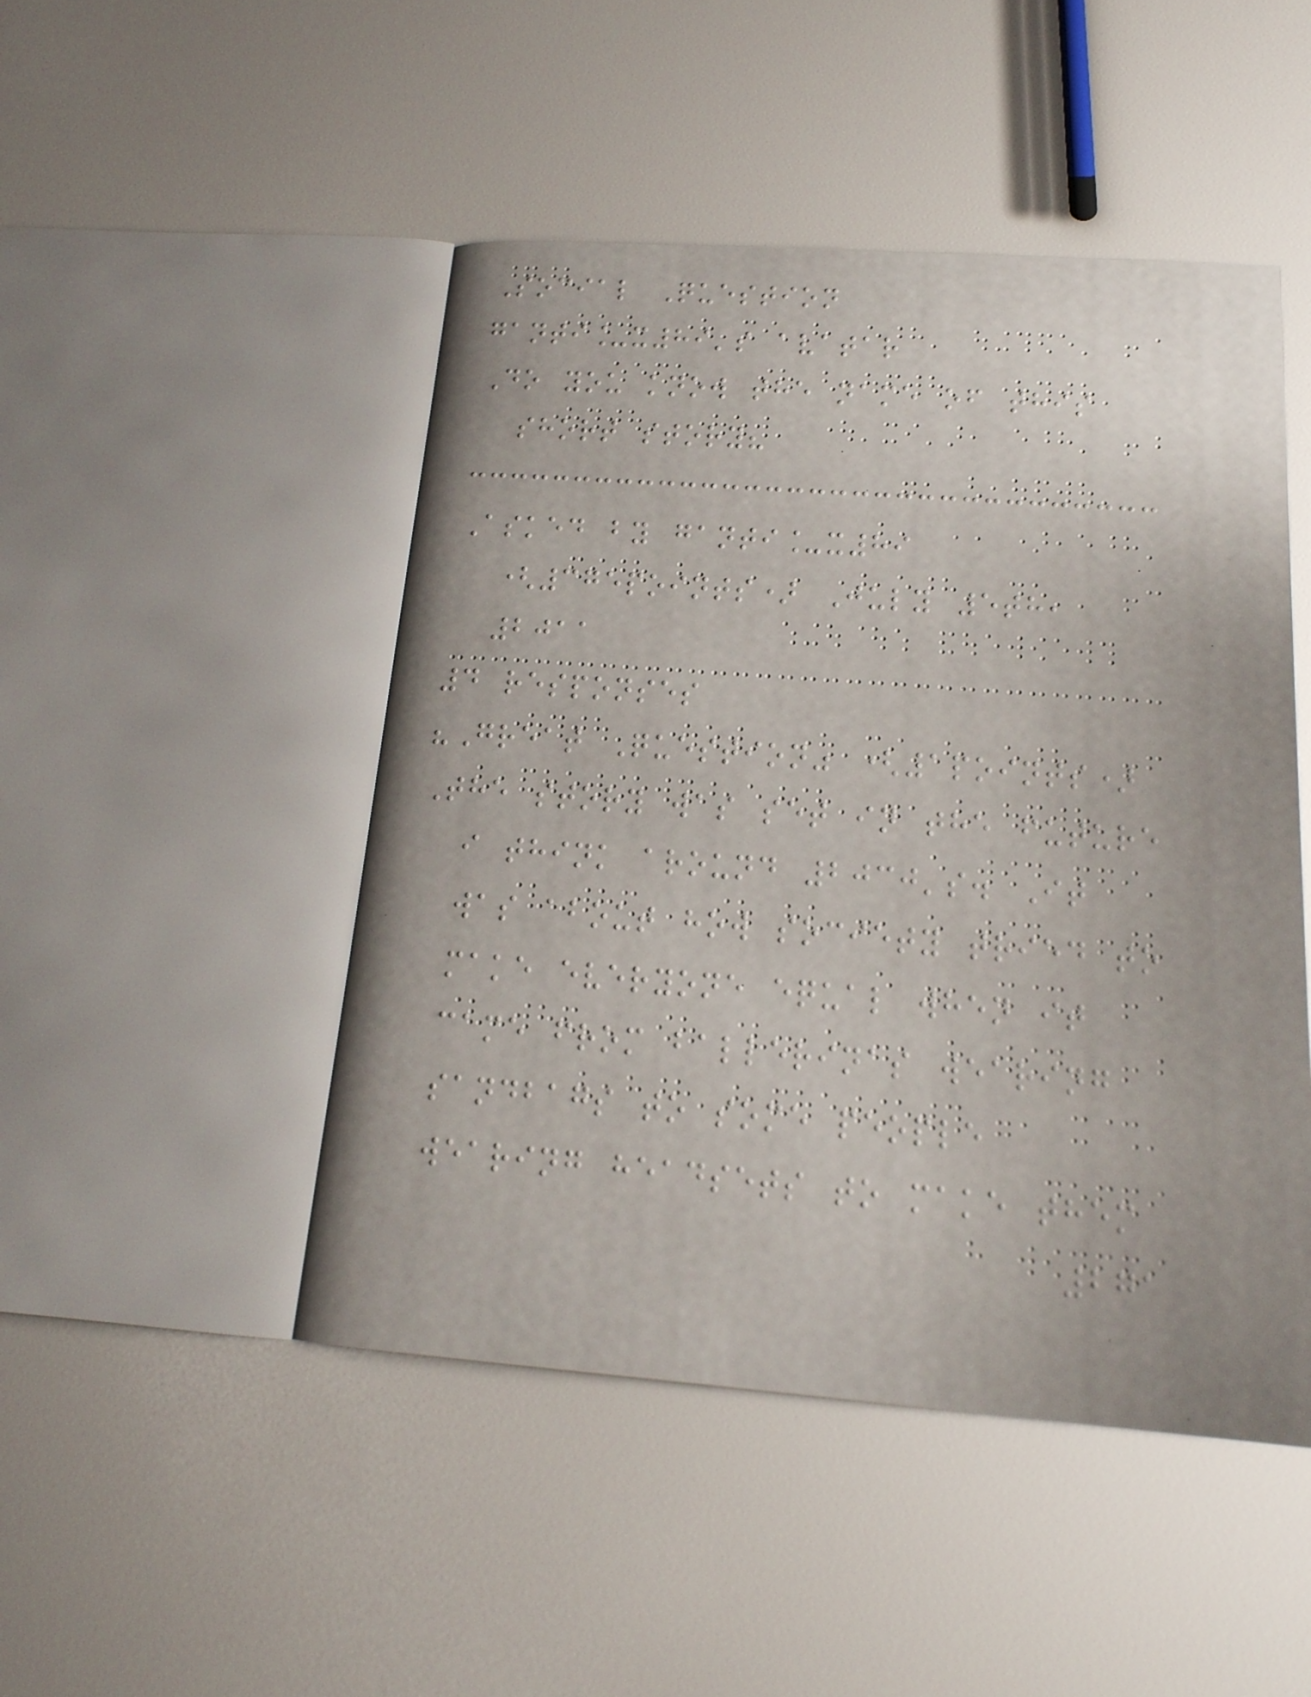Social Question
ganti_x89's avatar
Do you know the name of this
short story?
Asked by ganti_x89
(375points) July 5th,
2011
4 responses
"Great Question" (1points)
The story was set in the future
i think around 2030's. It
was about how society tried to
make everyone equal when it
came from ballerinas wearing
sandbags to some people
wearing headsets to make them
271
